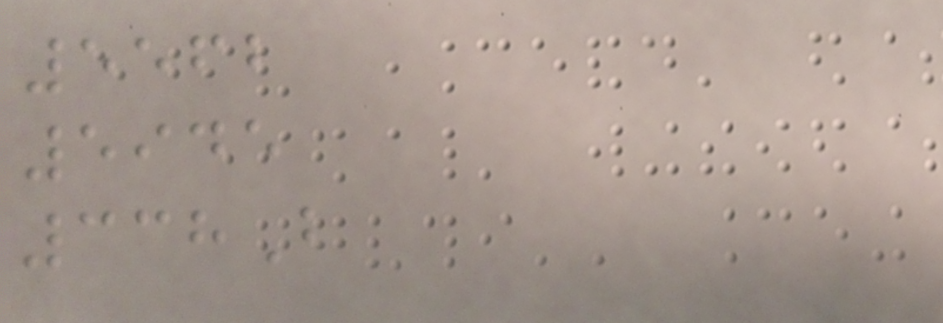5562
5945
338B
